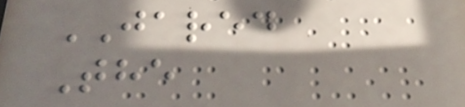JARED
The
